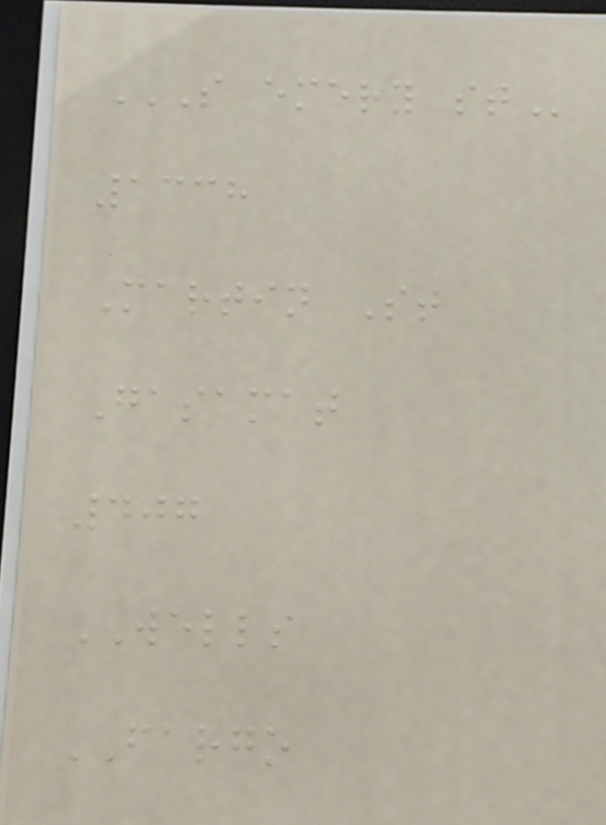S EMERY ST
1338
Martin St
Gasamat
407
WELLS
FARGO
